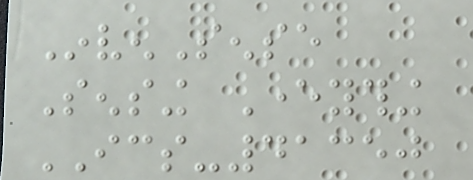InvenSense
Sensing Everything
ICS-41350
